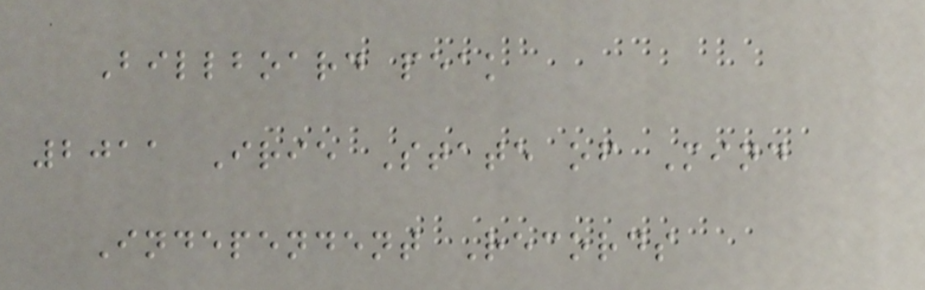Billboard peak
2011 Irie State of Mind
Independent Records
